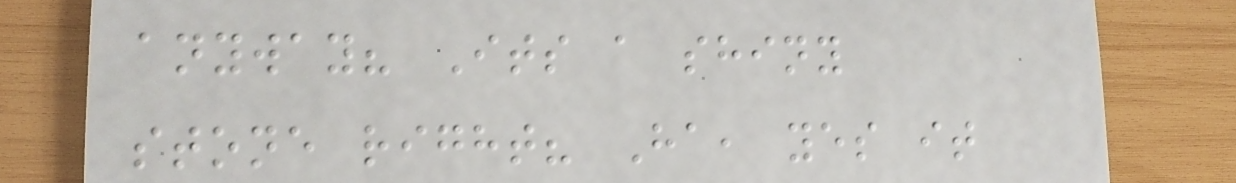anyway? Its a shiny
stone right? Ha, yes it
